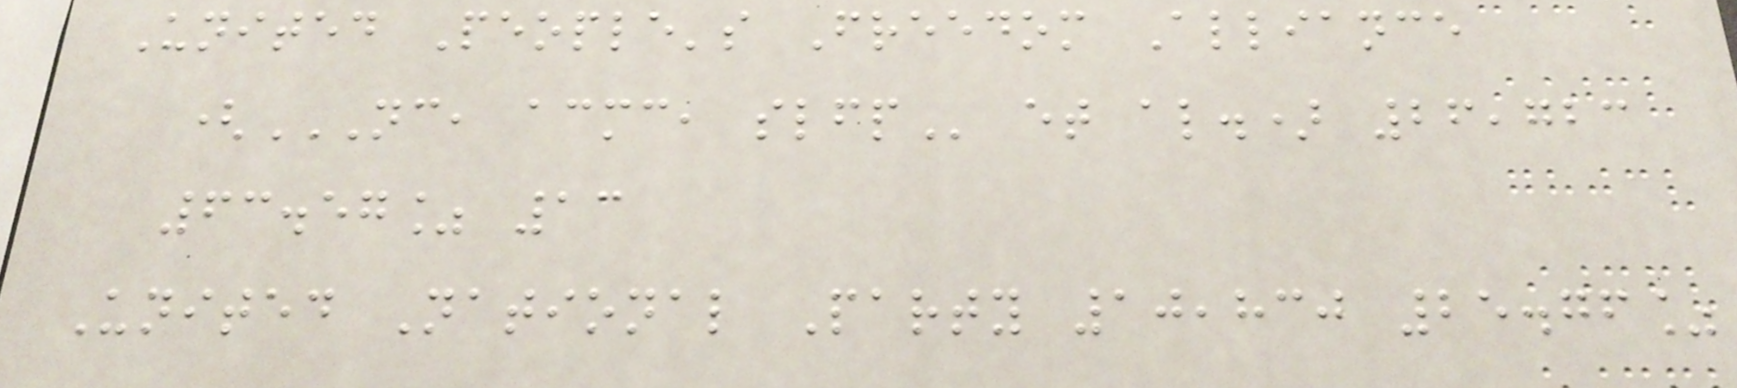United People's Freedom Alliance
(NC, ACMC, SLFP et al.) 26,723
63.57% 13
United National Party 10,830 25.76%
